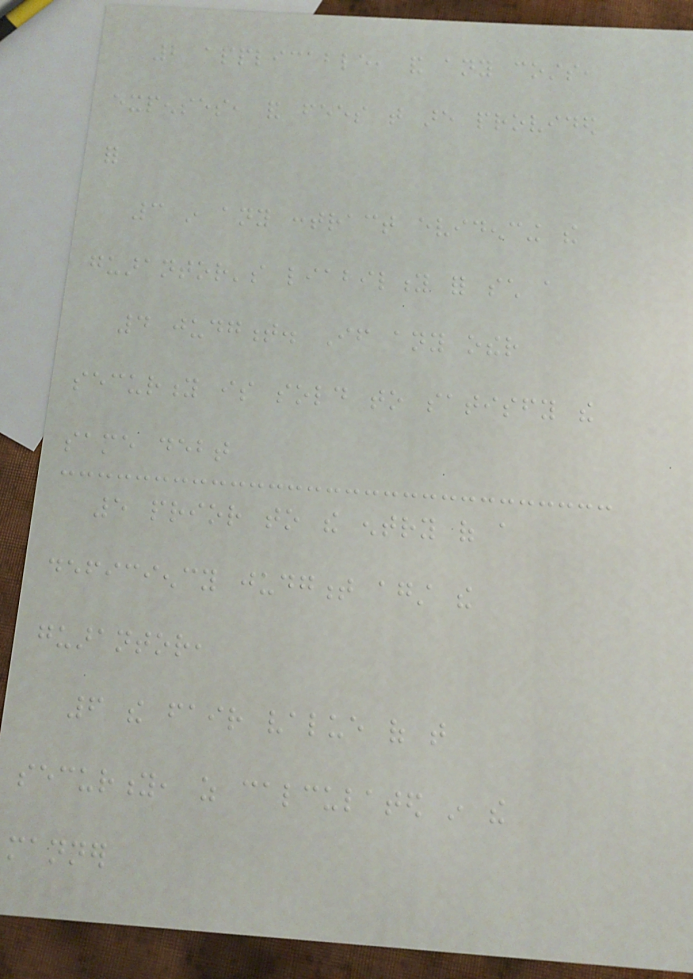2 applicable, and any costs,
expenses, and fees that are provided
for
3 in any contract evidencing the
guarantor's liability for such a
4 judgment. If any other
security is sold to satisfy the
same debt
5 prior to the entry of a
deficiency judgment against the
guarantor,
6 the fair value of that
security, as calculated in the
manner
